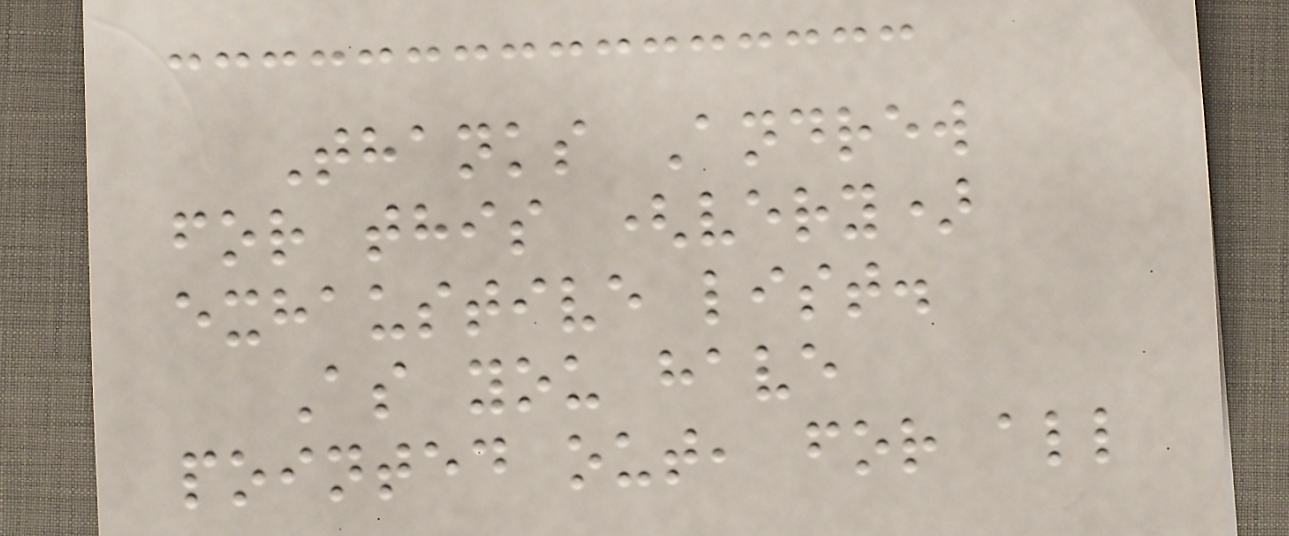Thanks Andrew
for this (very)
exhaustive list.
As you have
pointed out, for all
